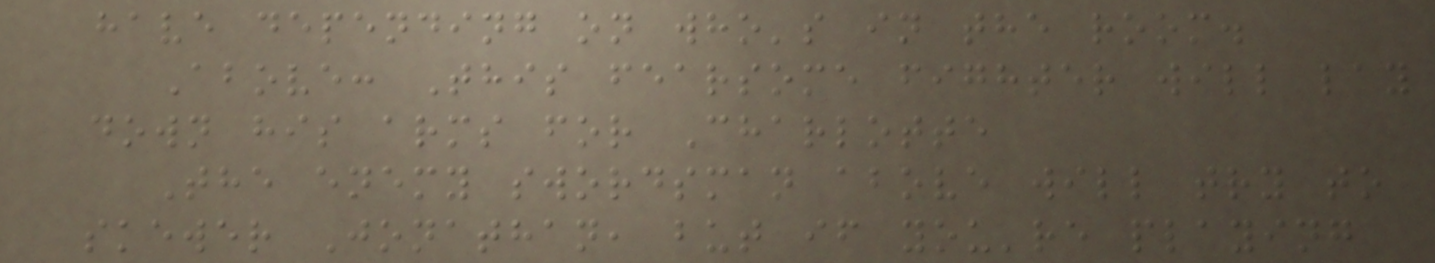have depending on who's in the room.
Above: This fearsome fighter will lay
down his arms for Charlotte
The enemy swordsman above will try to
skewer Jonathan, but if you're playing
